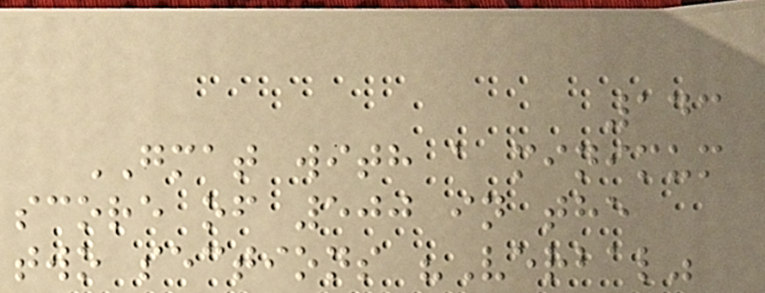143
GMAT with a minimum
score of 500 in the
two sections "Verbal"
